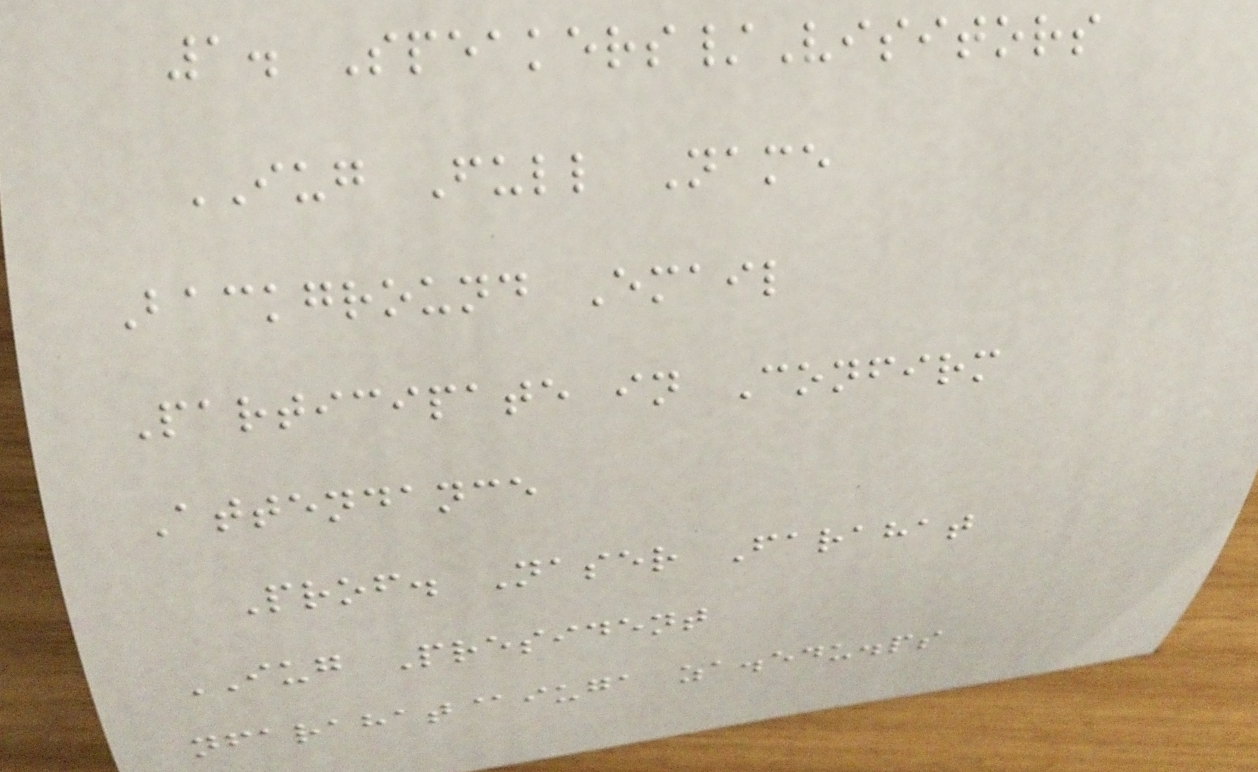1. Speakers/Visitors
IUG Full Name
Background Email
Participate in Confirm
Attendance
Prof. Naser Farahat
IUG President
nfarahat@iuga za.edu.ps
